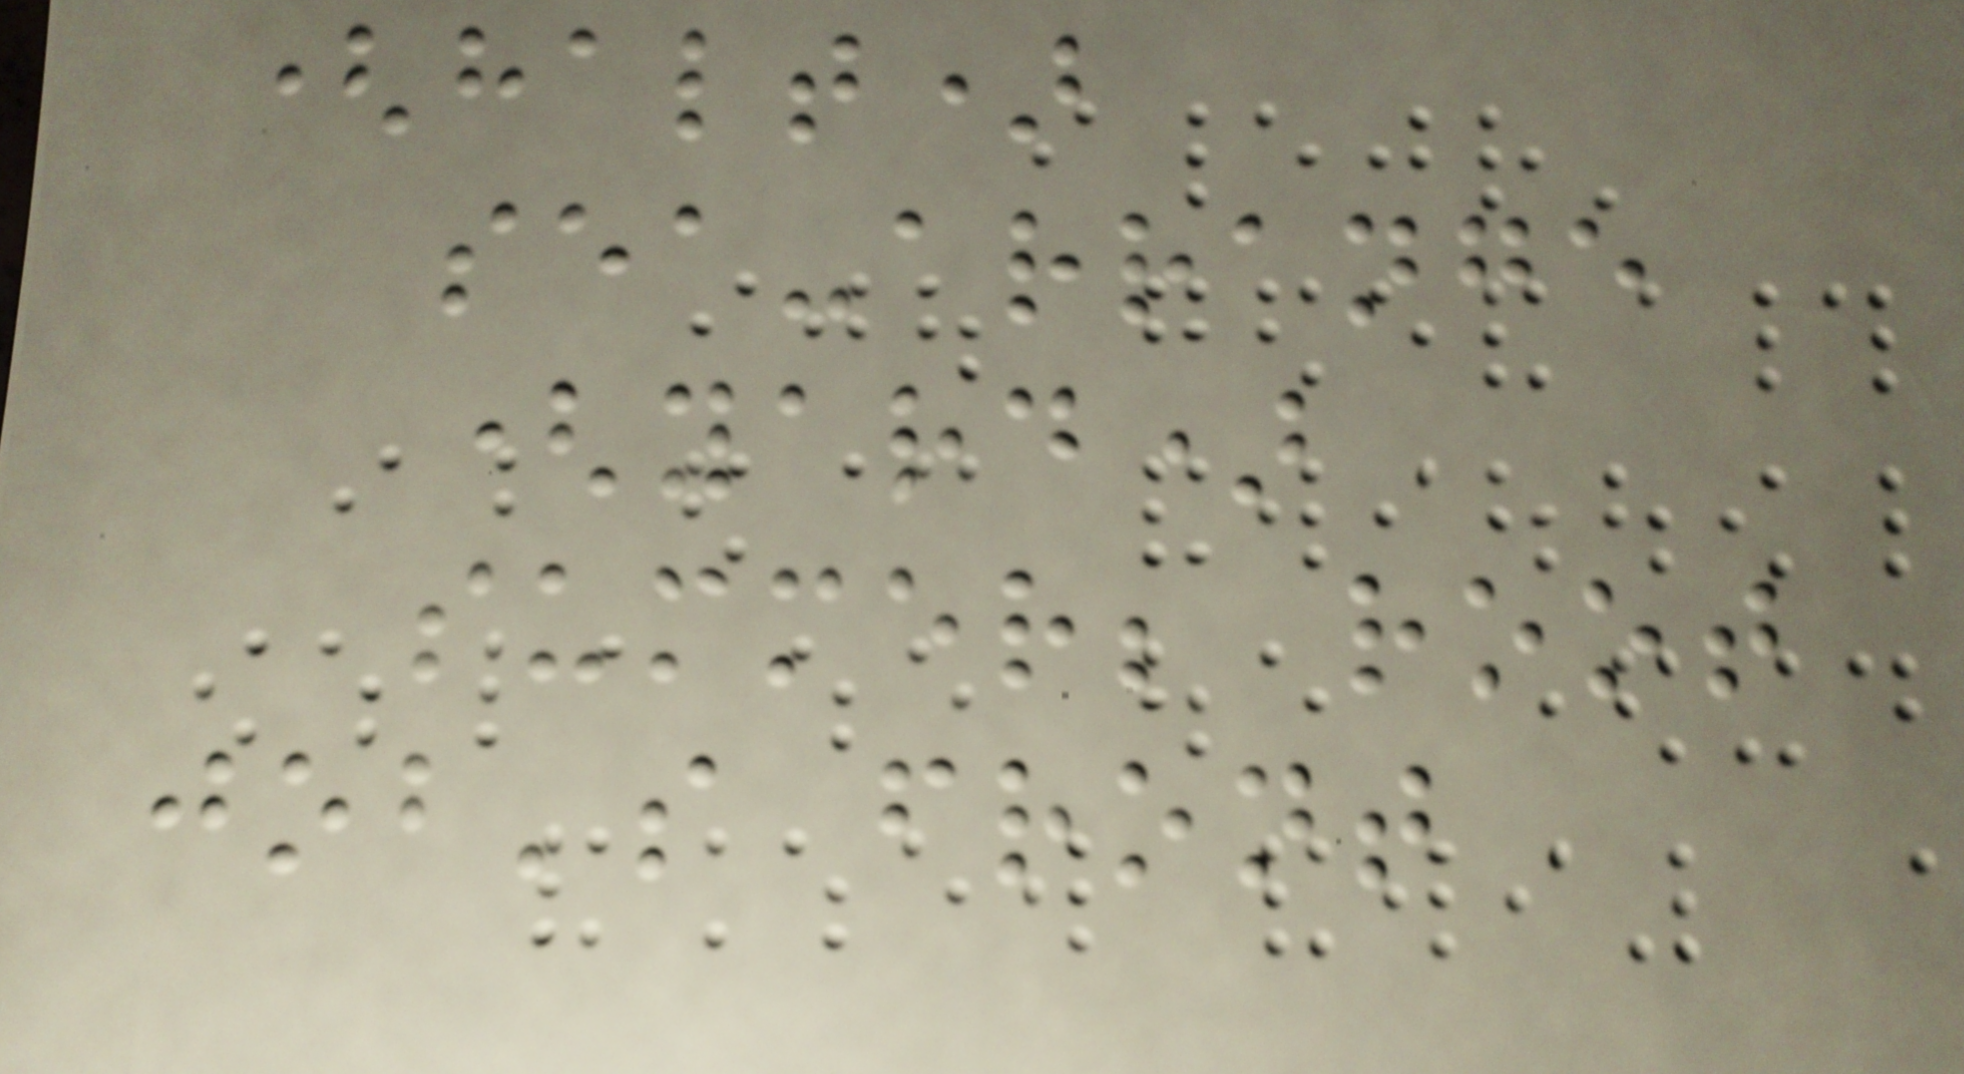(halt)
sea-arrange
(yard)
summer; root
job's front
